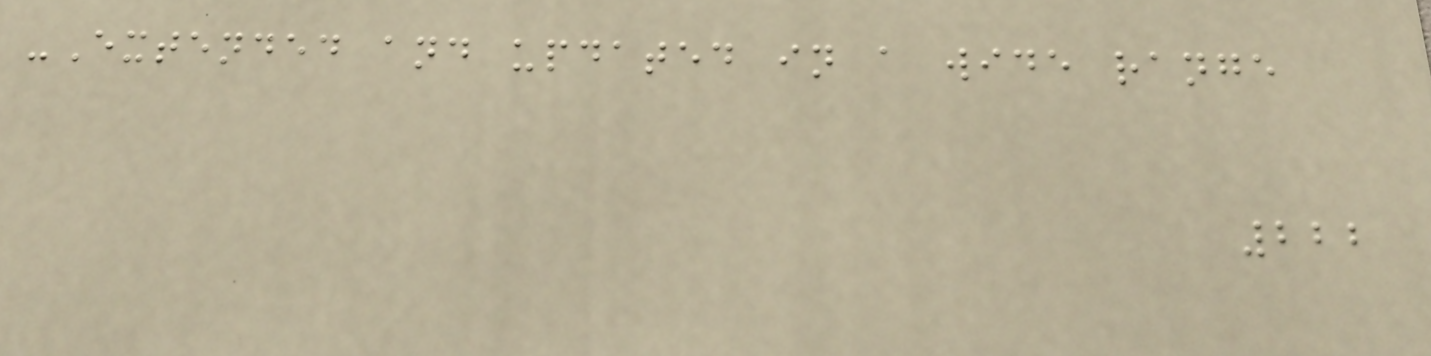-Extended and updated in a wide range
222
